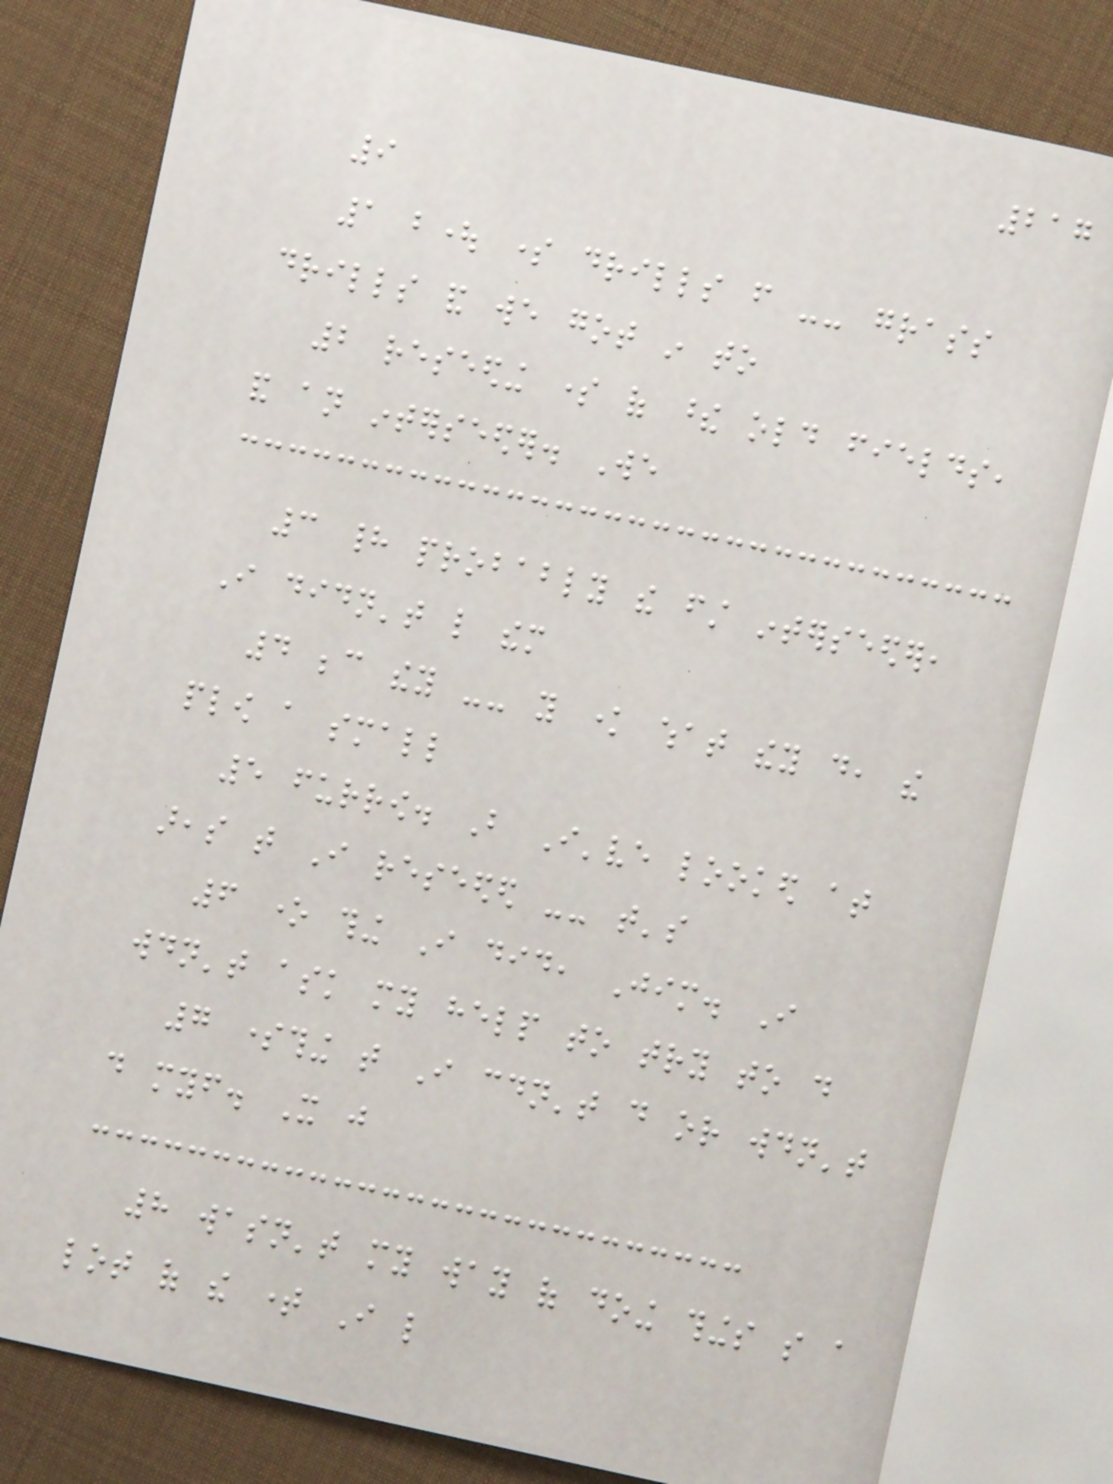217
9
1 bought some drills from -- grass
drills and we got in to
2 reseeding some of these old fields,
and an interseeder. We
3 had probably the first interseeder,
I didn't like them
4 because they -- you know what they do, the
plow a small
5 furrow. But I've looked at
areas that I reseeded -- that's
6 one thing I did, Jim. I
wouldn't ask my help to try to do
7 something that I couldn't do or wouldn't
do myself. It just
8 wasn't my way of doing things so a
lot of the time I like
